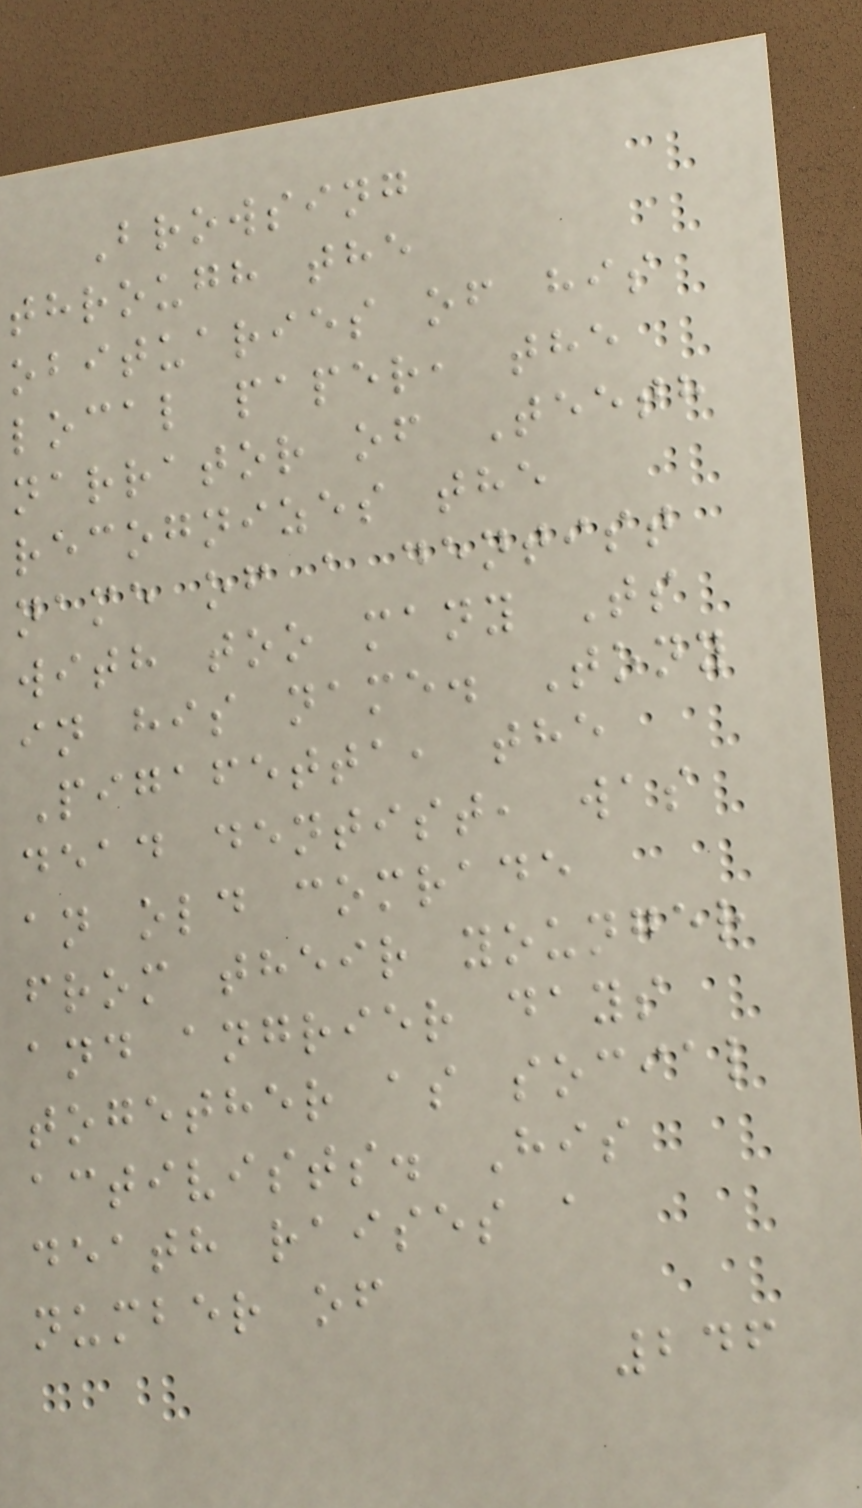Browsing
through the
obituaries of his
local paper, the
narrator of Teeth
recognizes the
name of a dentist
with too many Ts
in his name. Tony
Pigafetta, the
dead dentist, was
an old comrade
from their younger
and angrier days
together as social
activists. His
death raises a
number of
246
